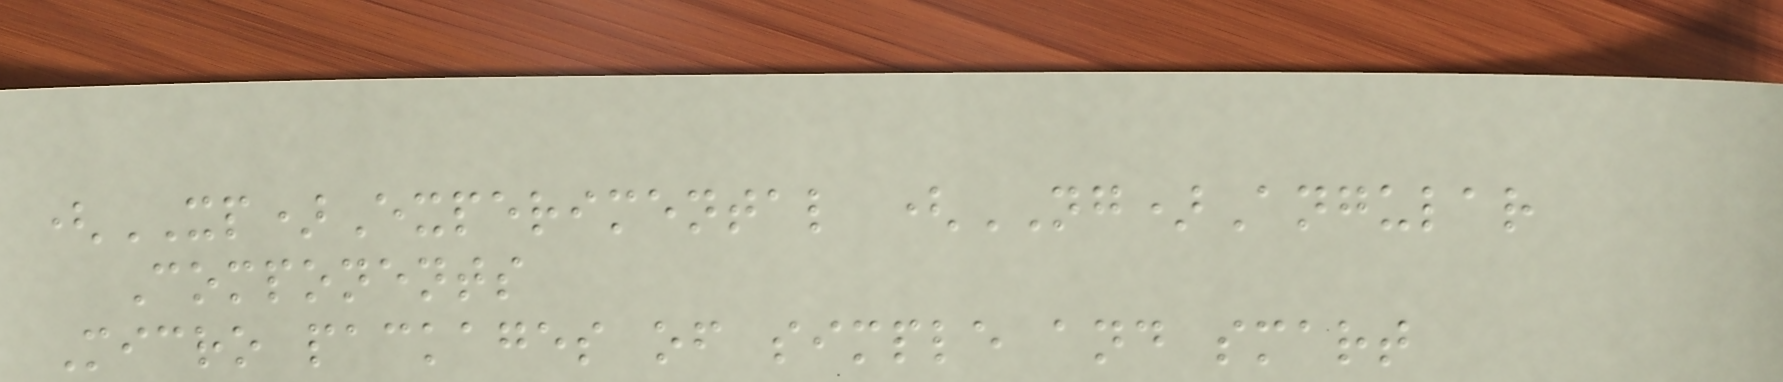(XP)Experimental (NG)Angular
Components
Micro packages of simple and smart
